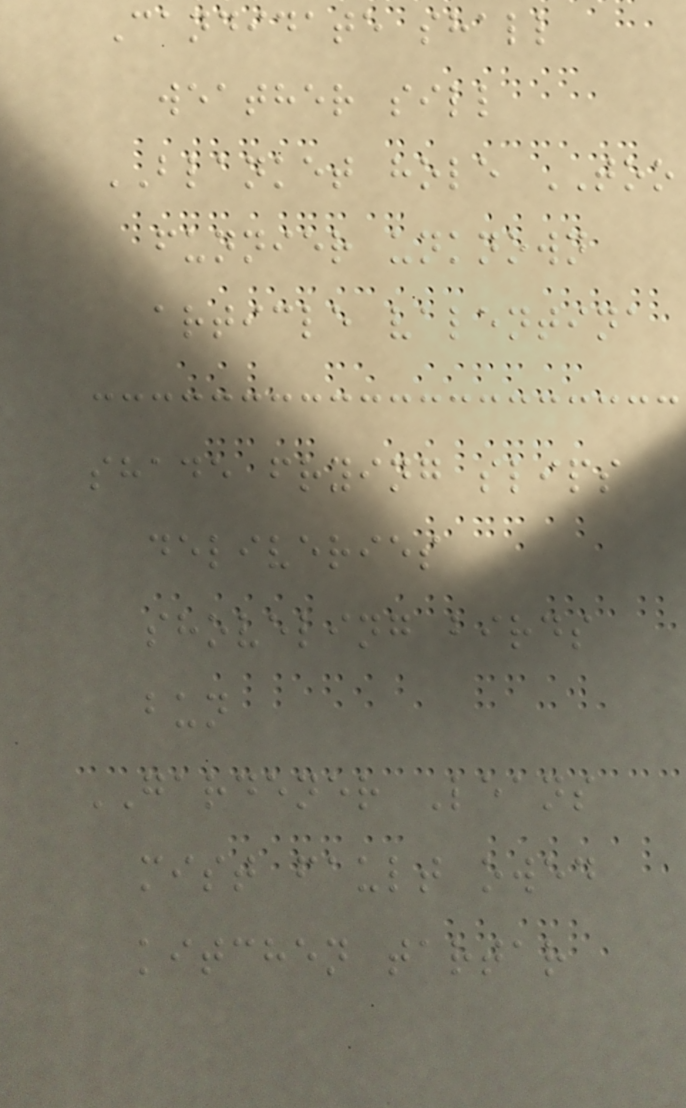Candidate shall
weather sill
BLANKET hole TOO
funnier unknown
article valentina
shade frying slips
deliveries
shoveling birds
bun
GARDENER Leans
mist fault owed
kitchen tartar
